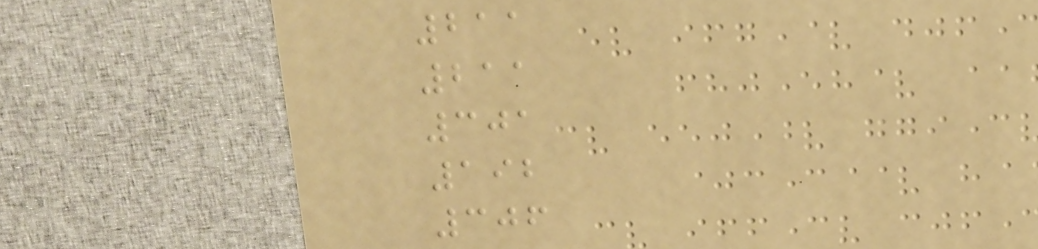211
211
301
192
306
